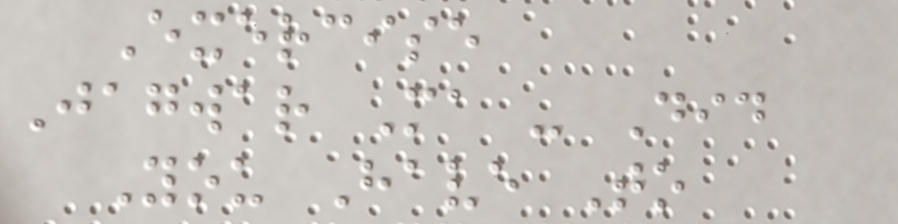Exercise
Jagwar Ma - Did
You Have To
